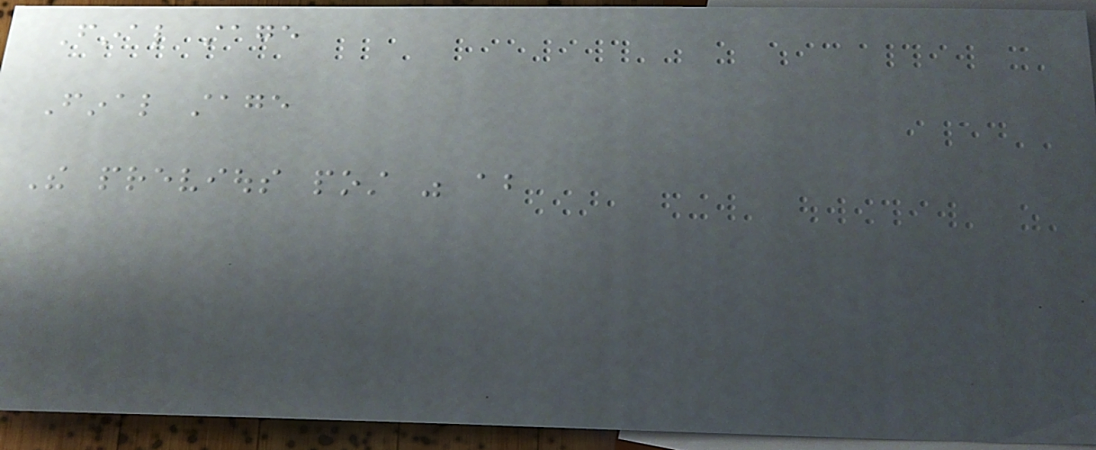Final stage
Final stage
The previous post was about
